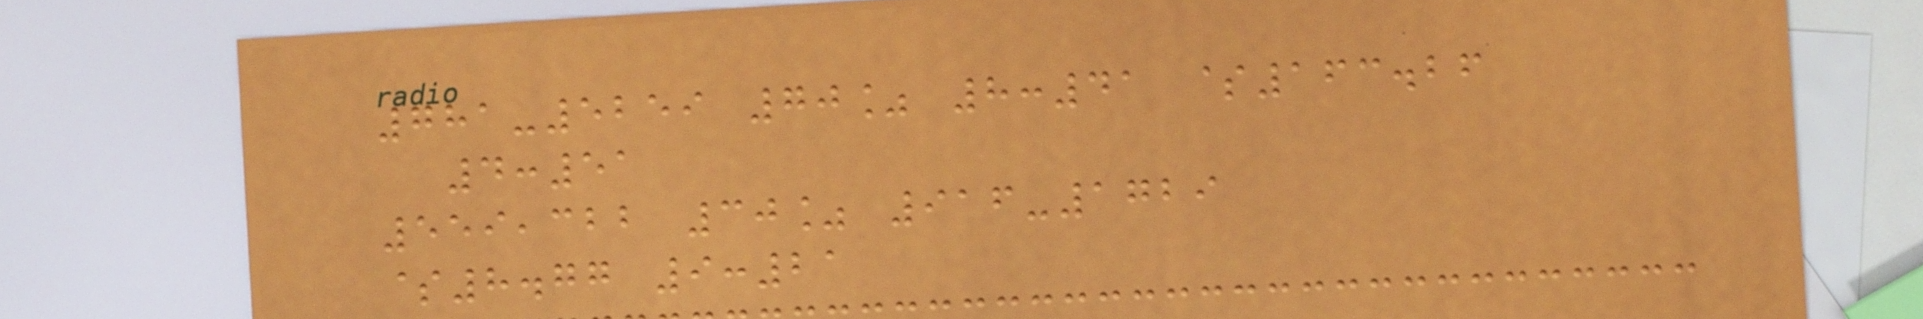781-5259 70% 8:41 $163.26
4:51
559,322 30% 916-1729
$8.77 9:21
